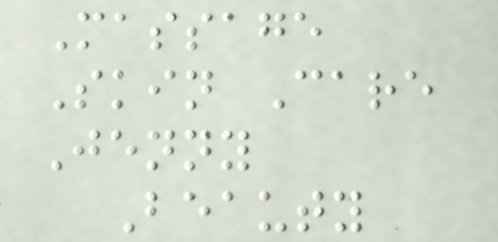Massage
Skin Care
Jenny
Beauty
